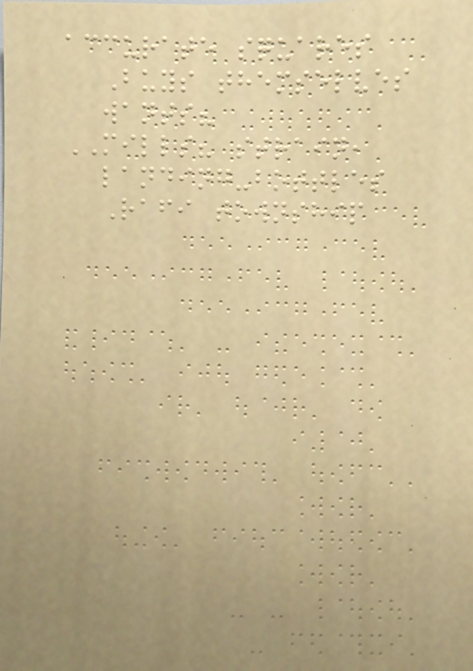accurate squares
Buys themselves
wants?
MILLS? strain,
landing-bottles
Rafi township
